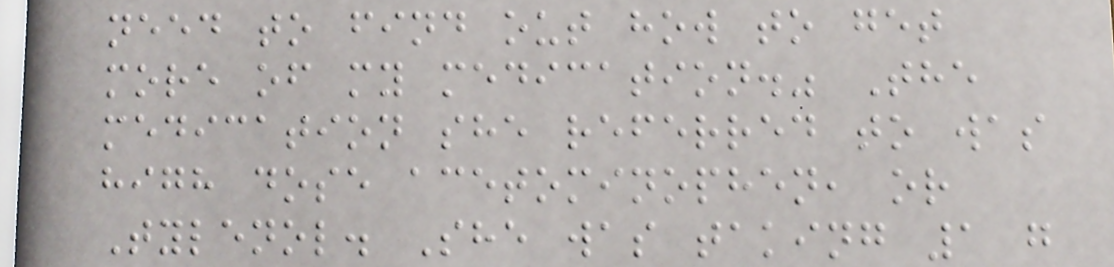need to find out how to get
more of my medication." The
medication she referred to was
high dose acetominophen, or
Tylenol. She was taking 1 g
